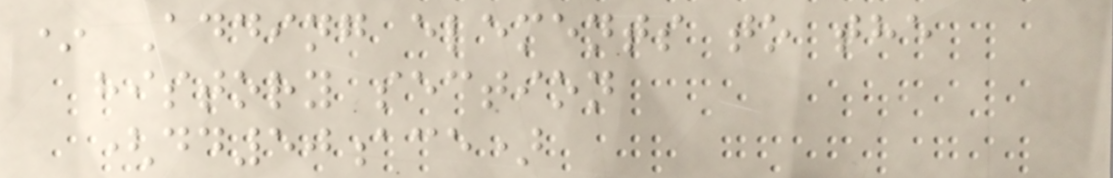* Adding elements to the
history section
(dd50ace)
